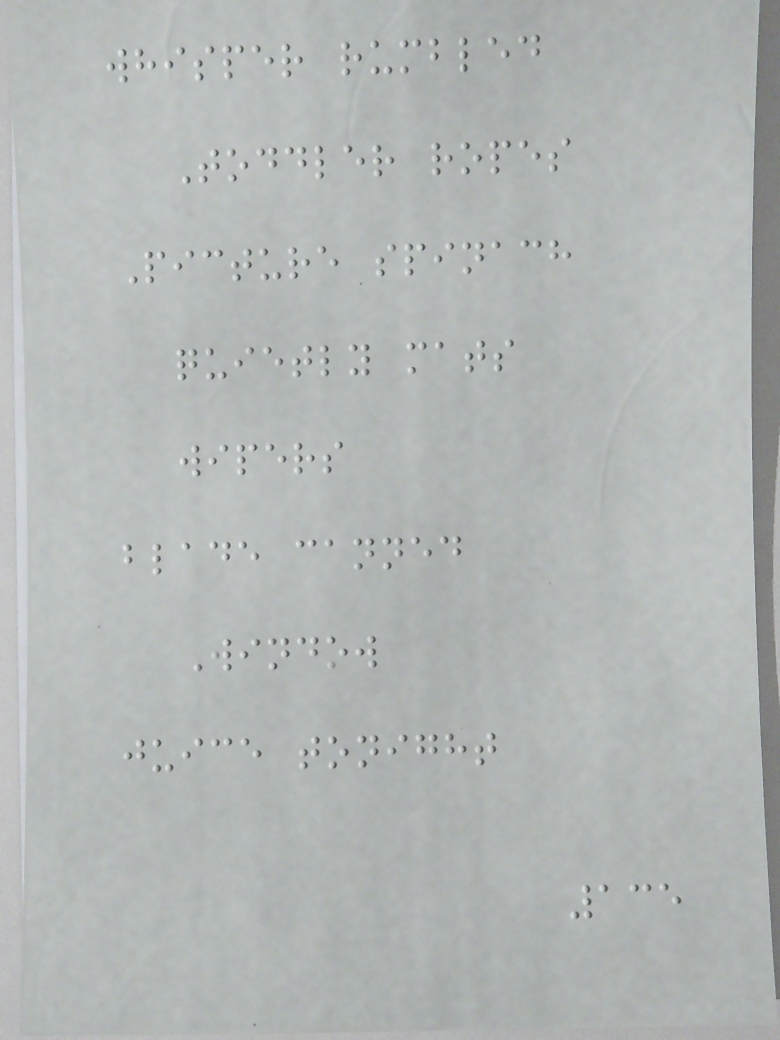whisper rumbled
Toddler ropes
Picture spinach
quietly mats
wipers
blade canned
Window
juice tonight
135
